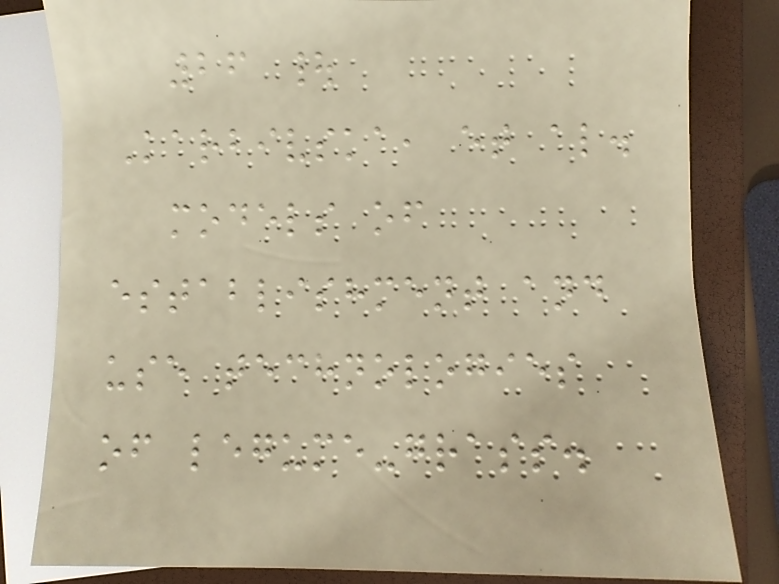26 |
Karbivska, et al.
models of
establishment and
use technologies
of legume-grass.
